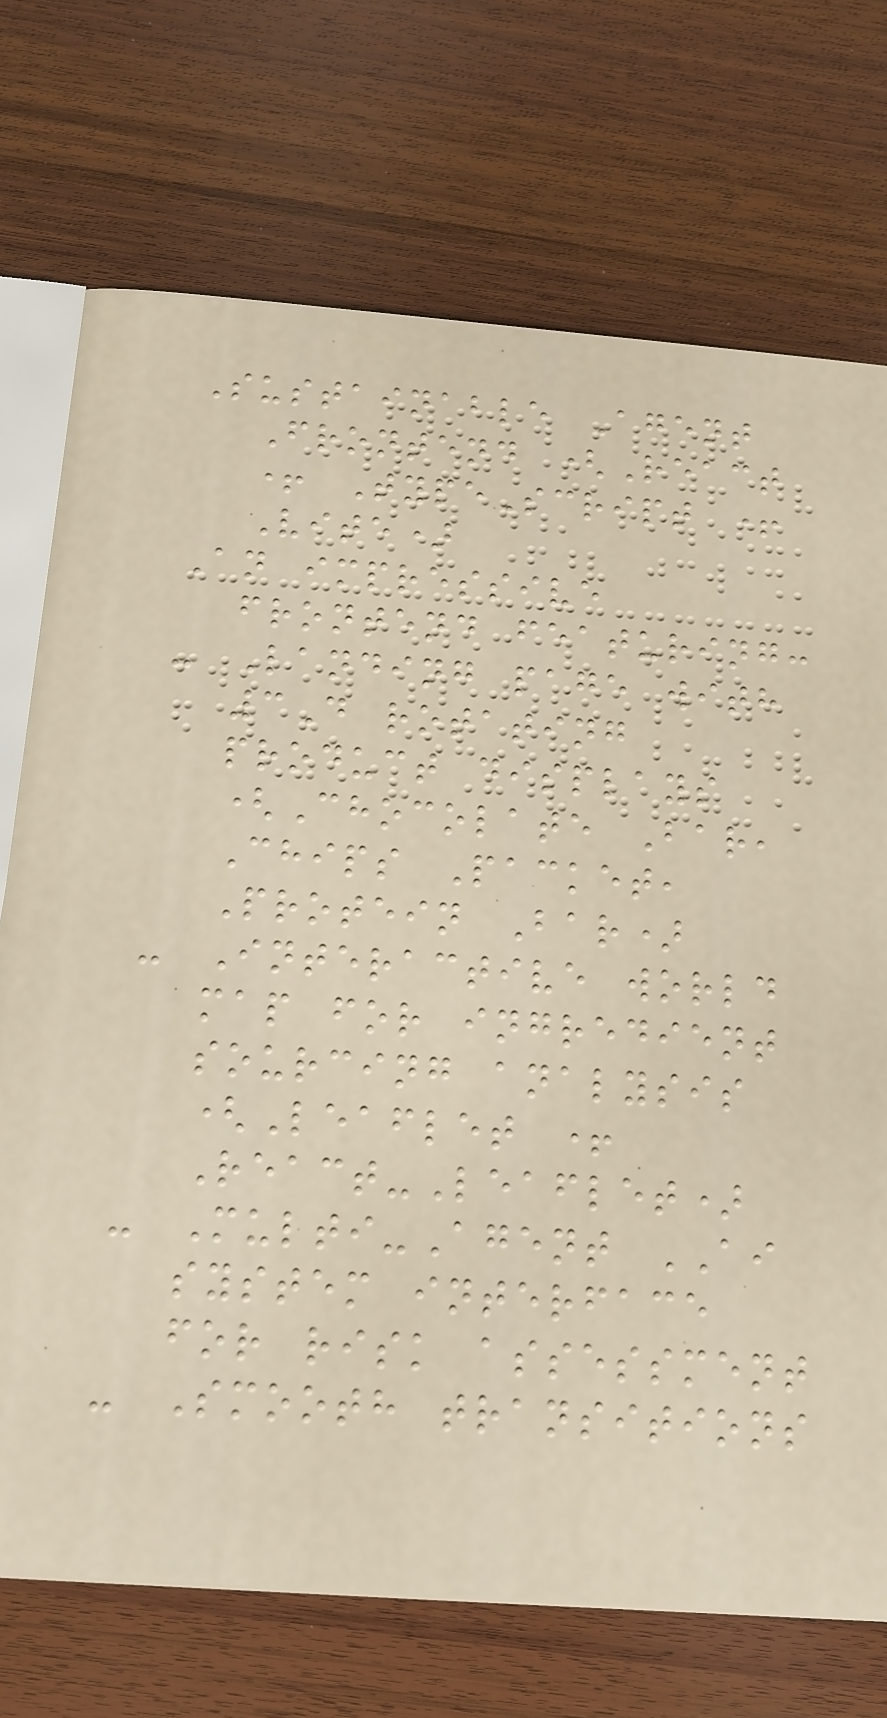Sustainable Agent
Frontend (React
+ TypeScript +
Vite)
An impressive
frontend featuring:
- Landing page with
3D rotating
product displays
(Chocolate Bar,
Chips Packet,
Protein Bar)
- Interactive world
map for ingredient
sourcing analysis
(Leaflet +
React-Leaflet)
- Multi-Agent AI
system interface
for risk assessment
- Smooth transitions
